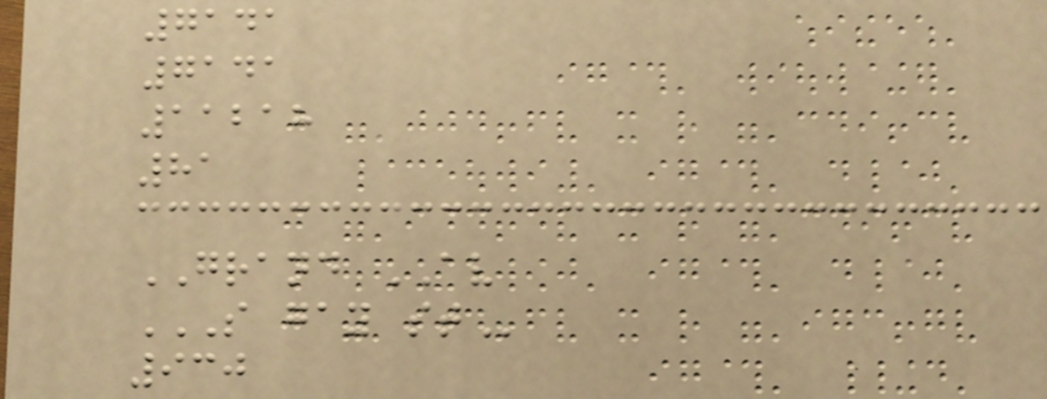7141
7141
11218
81
GRAND AV
S GAY ST
930
